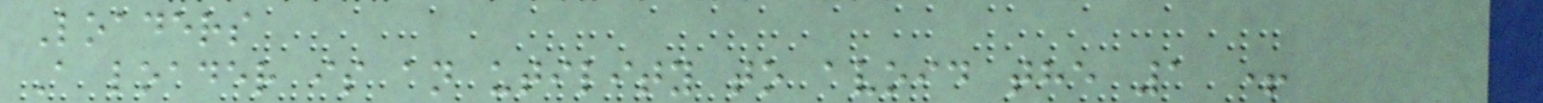Loaders
A loader is an utility to avoid the 1 +
